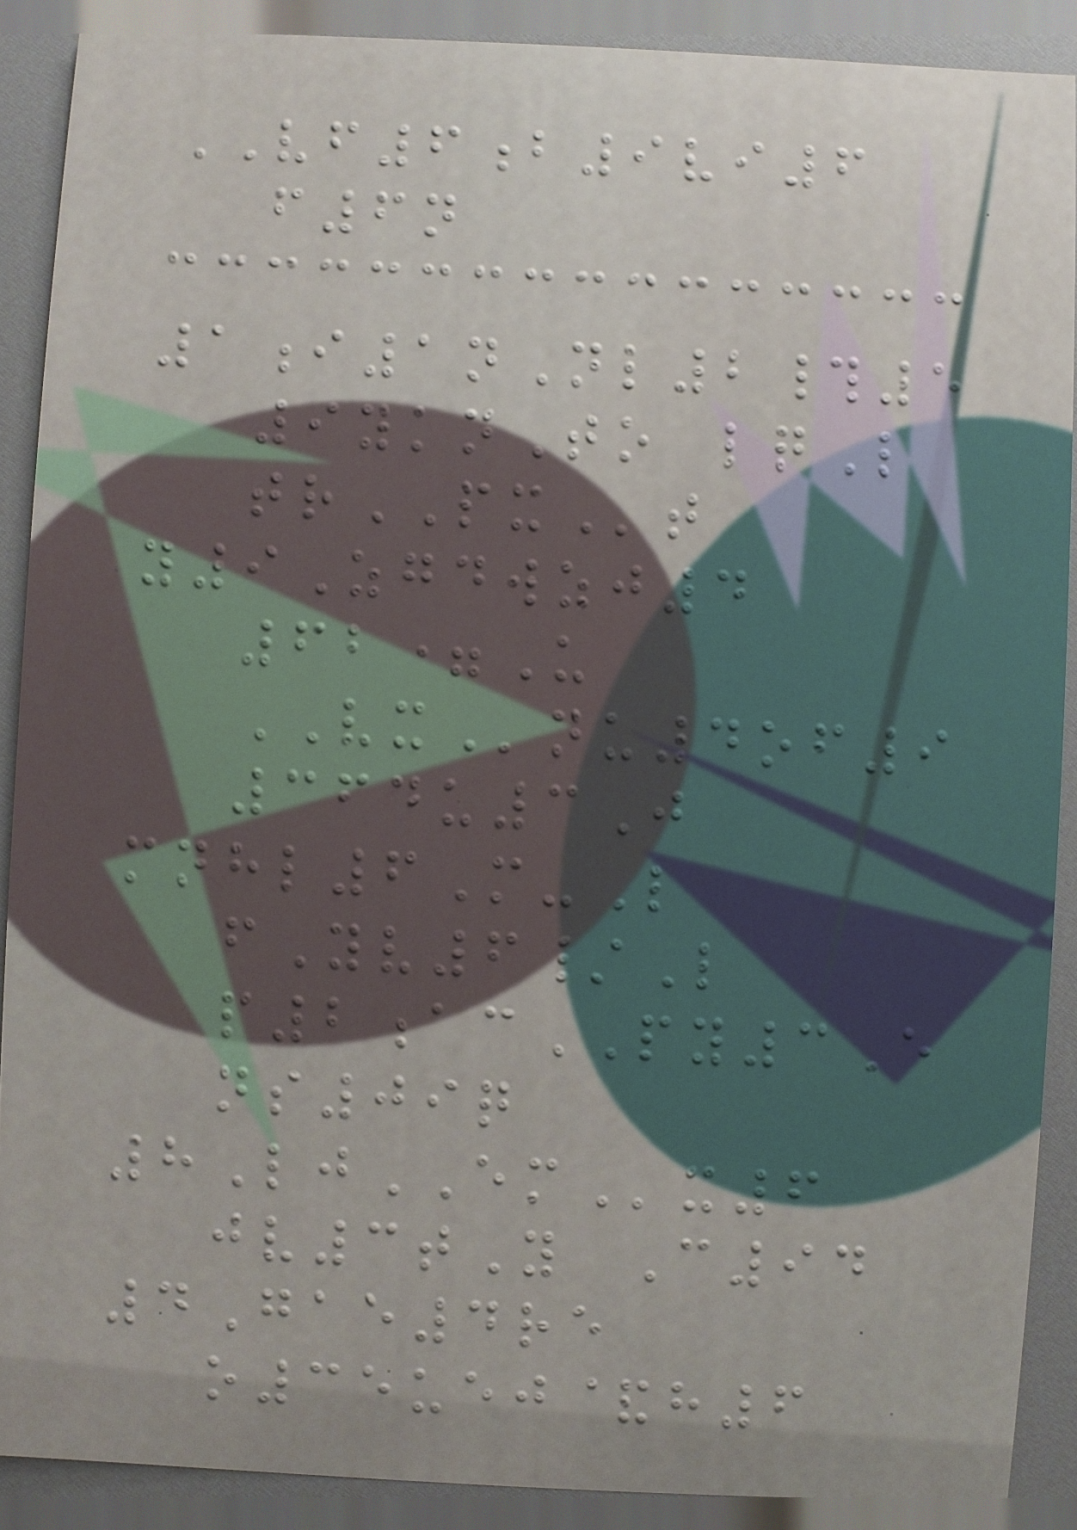VF6b9vi6
f6n
1i1nNl2#5
9yknTo lqL
trPXt
y9Zgdwzj4
62=U
VXnu4of9
364u3J
mnhl6M-L
fYv6/L
p2acPY3E
ns09q
8LjEMx6
jv3tY C94
4Gae4re
o35uej&h6
